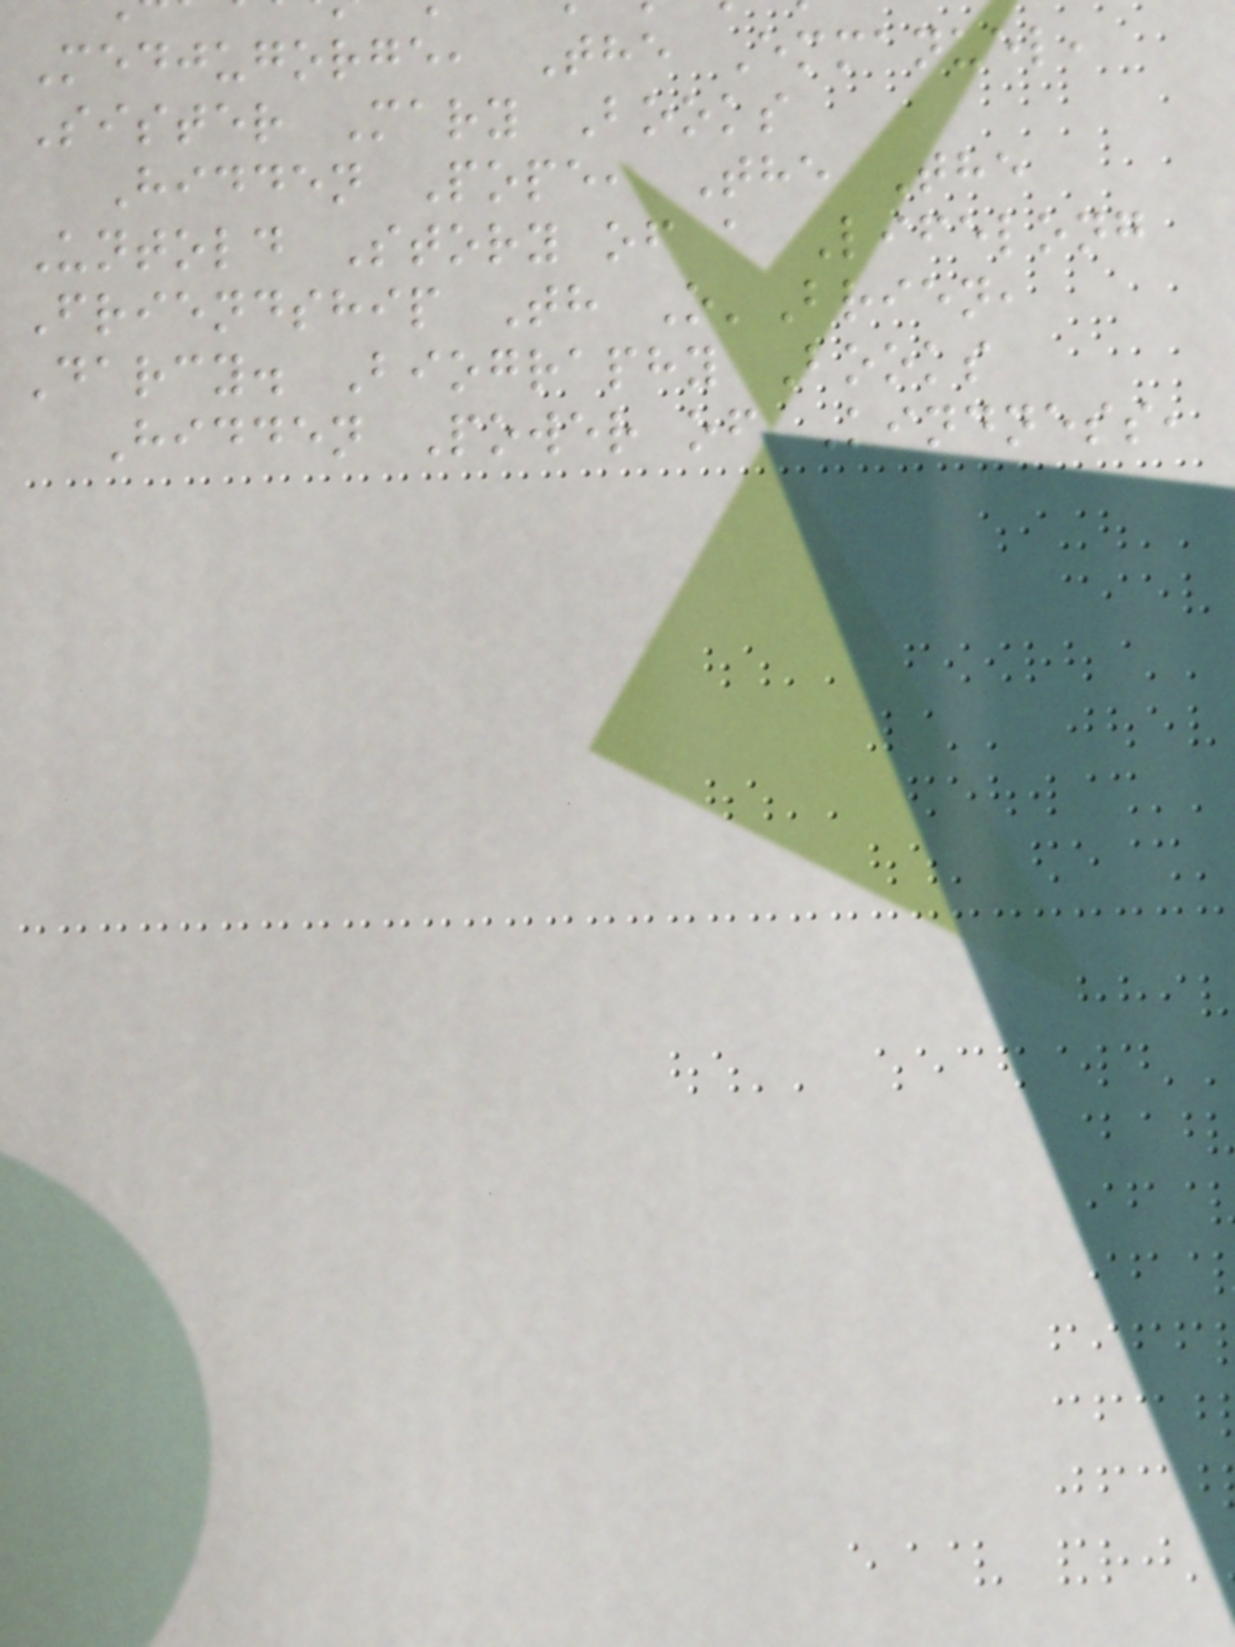Medjugorge, The Emmanuel,
Sister Mary Books
Hidden Pope, The The
Untold Story of a Lifelong
Friendship Th O'Brien,
Darcy. Biography Books
Hidden Power of Kindness,
